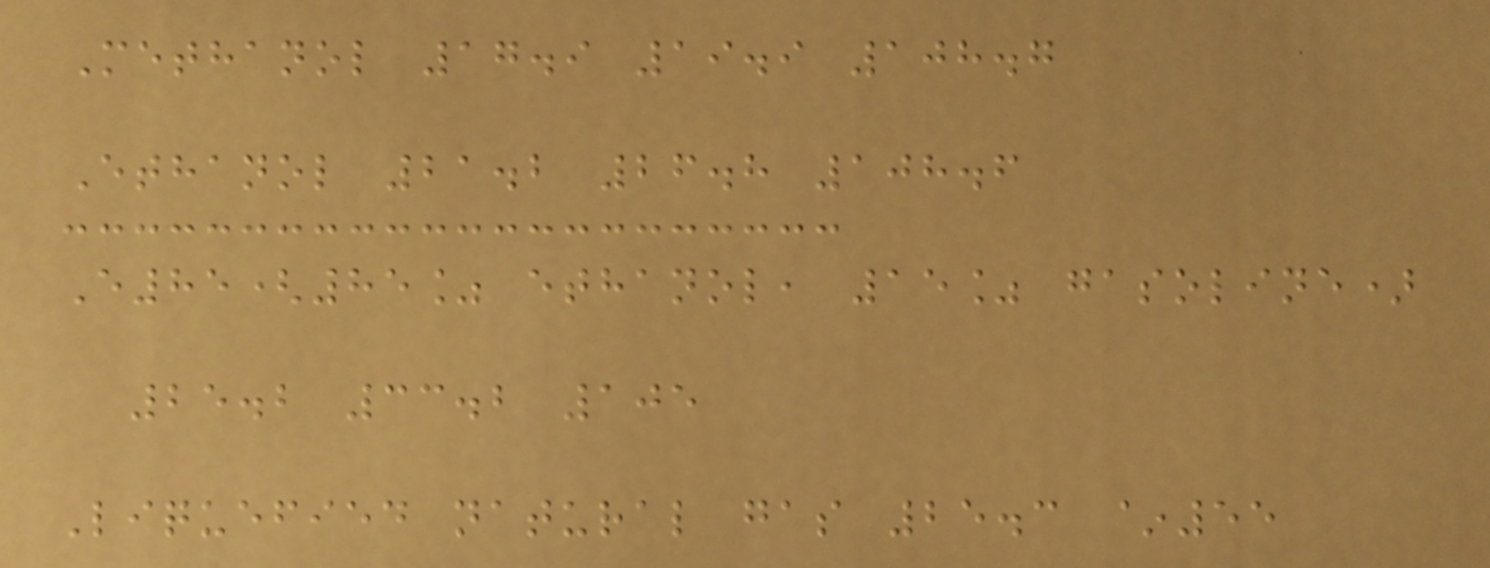Methanol 17.9 19.9 108.7
Ethanol 21.2 26.8 108.6
E85(85% ethanol, 15% gasoline)
25.2 33.2 105
Liquefied natural gas 25.3 ~55
